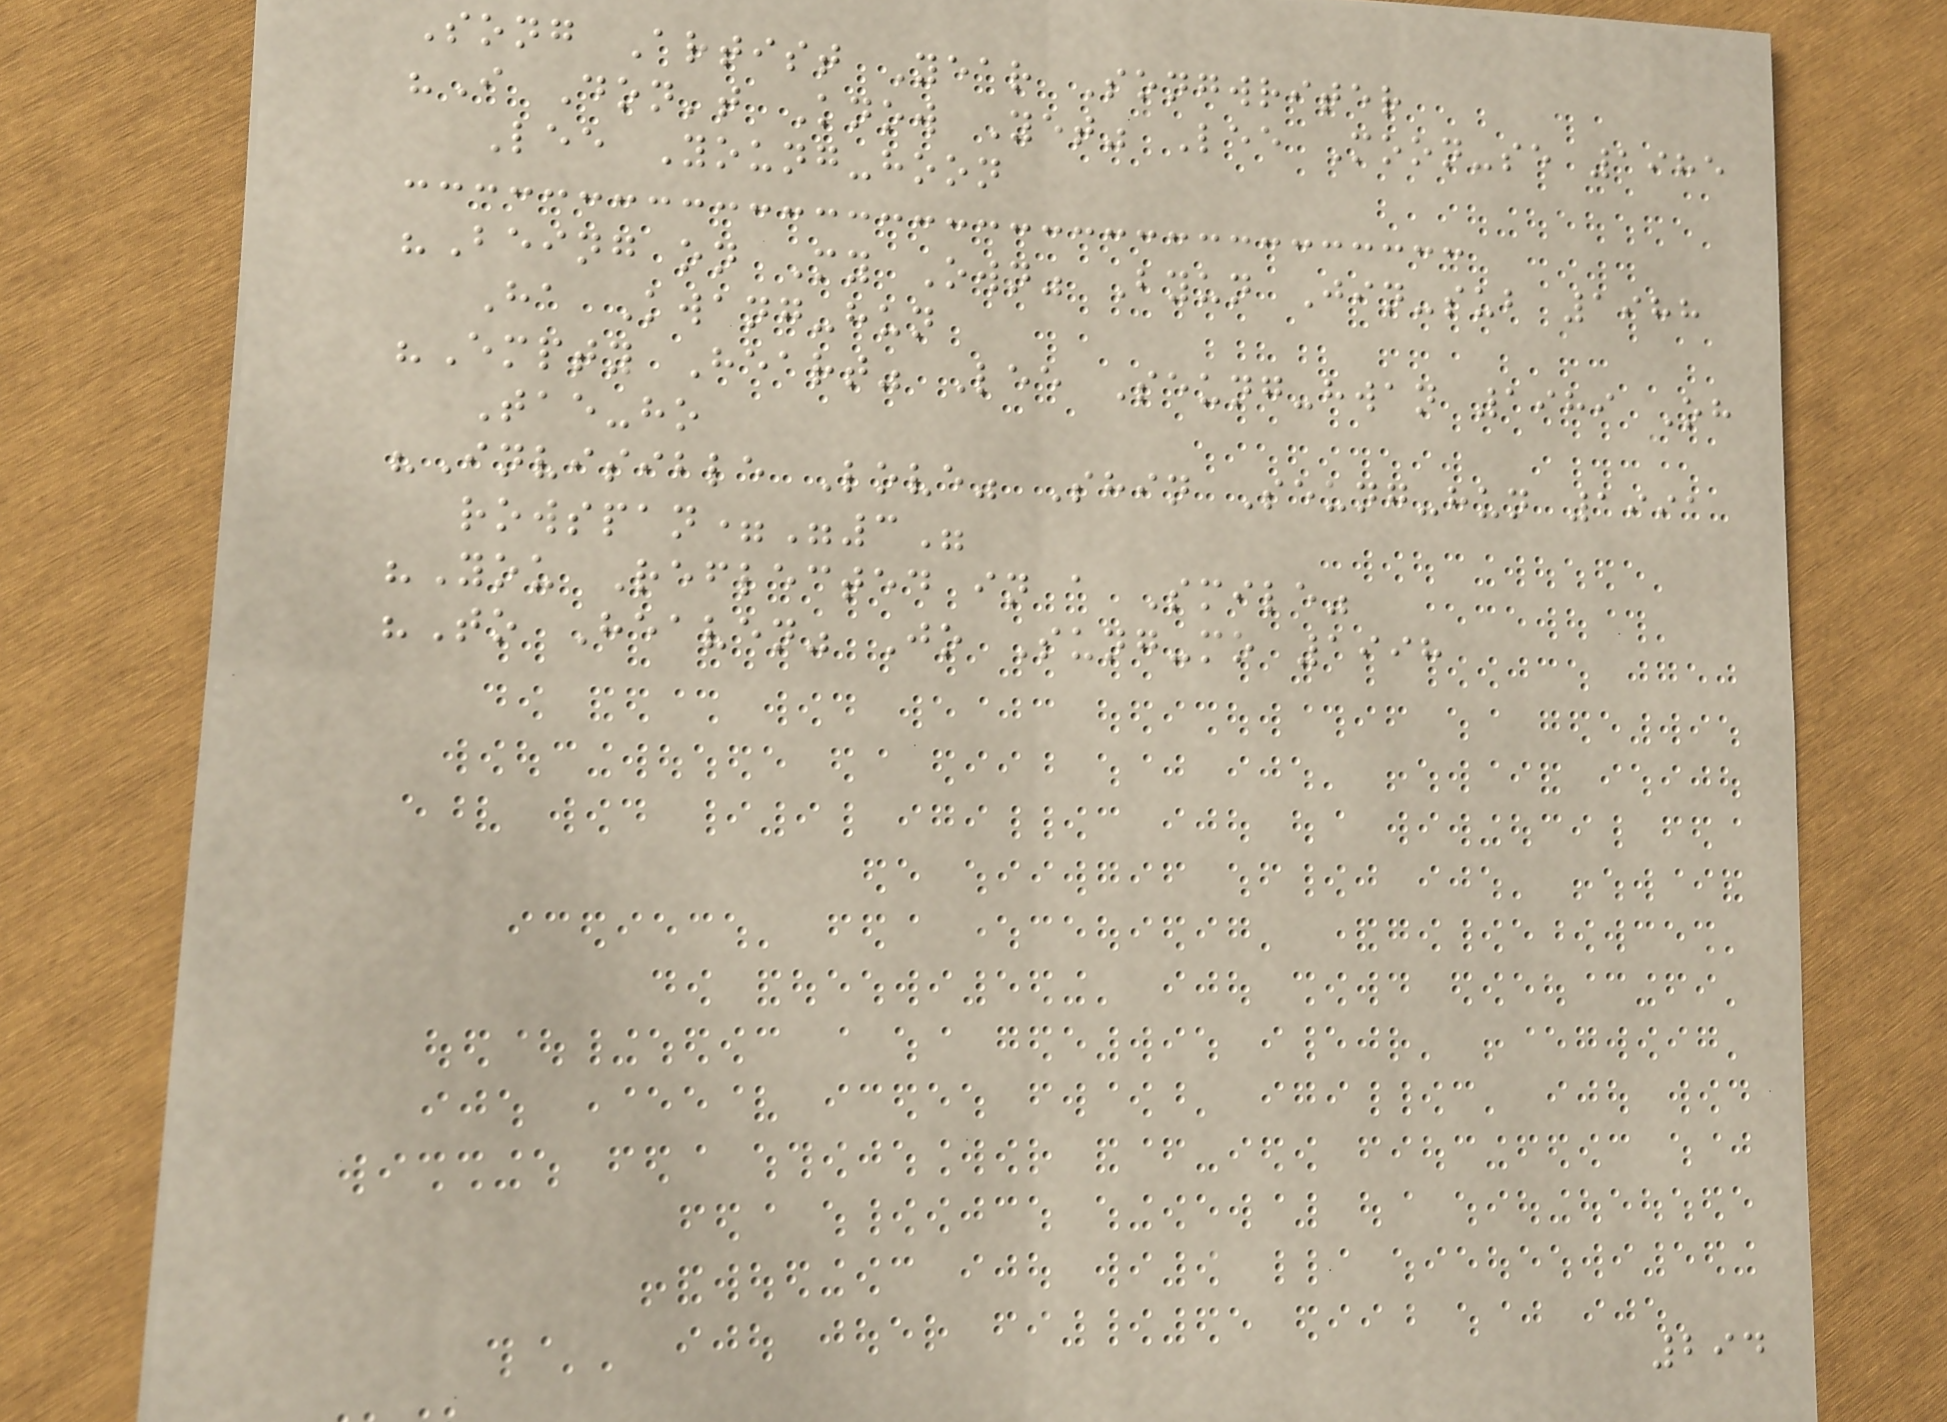Song Artist Year Songwriter
"I Don't Know Yet" Lee Moon-se 1985
Lee Young-hoon
"Being on My Own" Byun Jin-sub 1988
Ha Kwang-hun
"Empty Heart" Lee Seung-hwan 1989 Oh
Tae-ho
"Invisible Love" Shin Seung-hun 1991
rowspan="3"
"You Reflected in a Smile"
"To Heaven" Jo Sung-mo 1998
294
